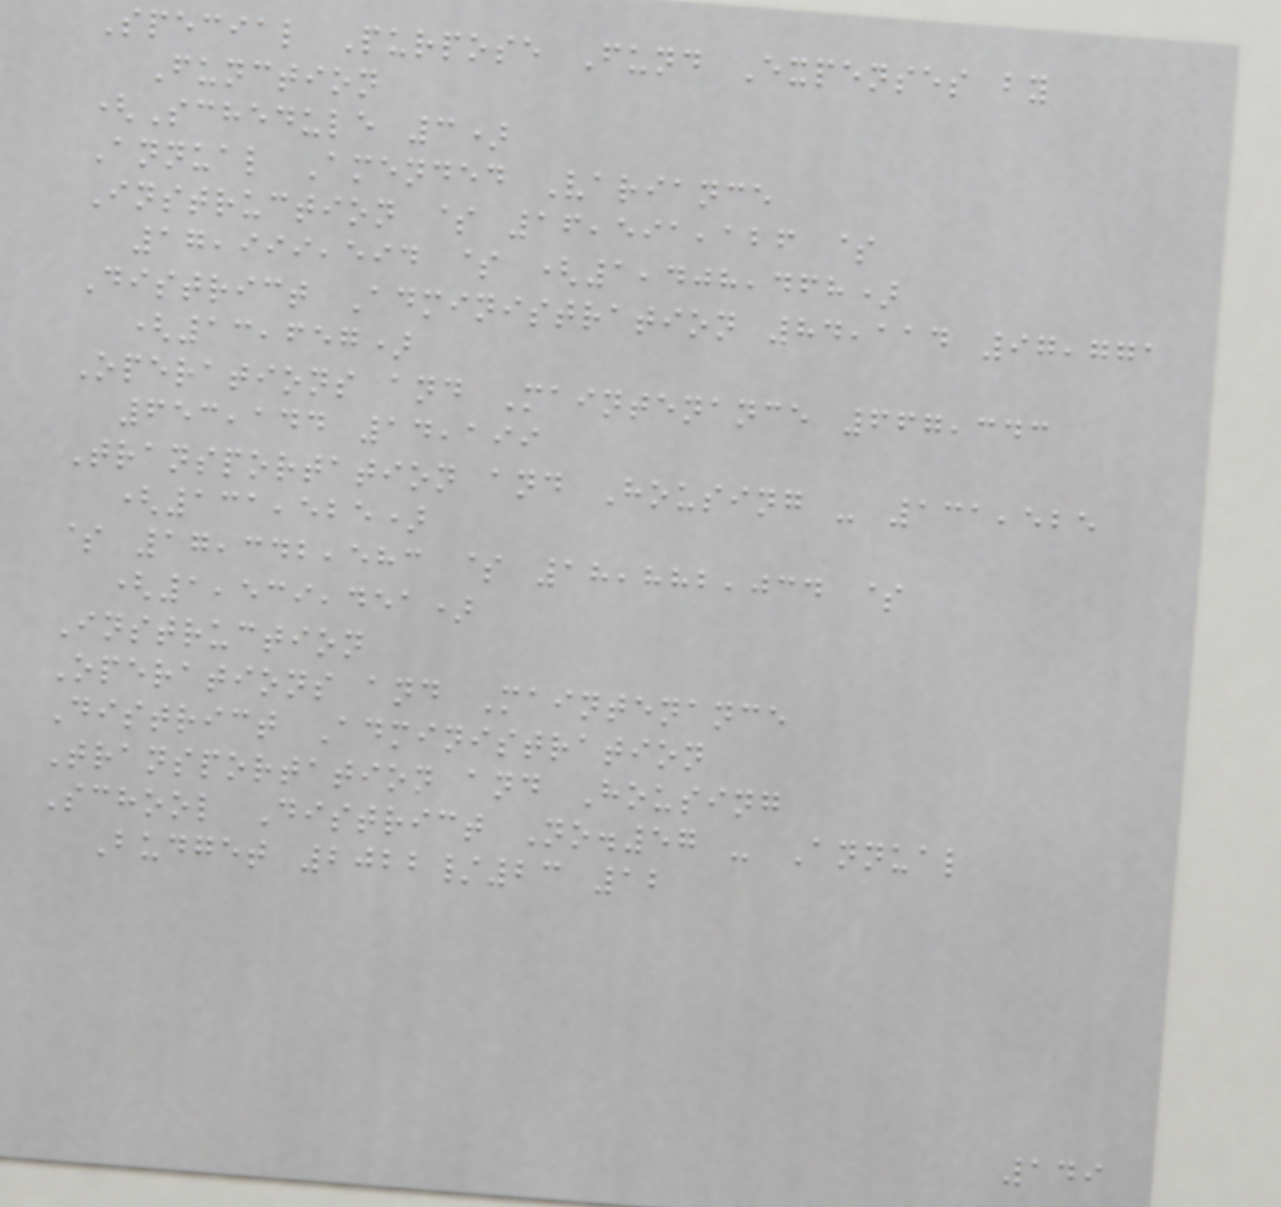Special Purpose Fund Expenses by
Function
(Schedule 3)
Annual Amended Variance
Instruction $ 16,591,126 $
17,999,594 $ (1,408,468)
District Administration 84,114 97,771
(13,657)
Operations and Maintenance 667,343
653,144 14,199
Transportation and Housing - 131,525
(131,525)
$ 17,342,583 $ 18,882,034 $
(1,539,451)
Instruction
Operations and Maintenance
District Administration
Transportation and Housing
School District No.57 - Annual
Budget 2022/23 12
149
